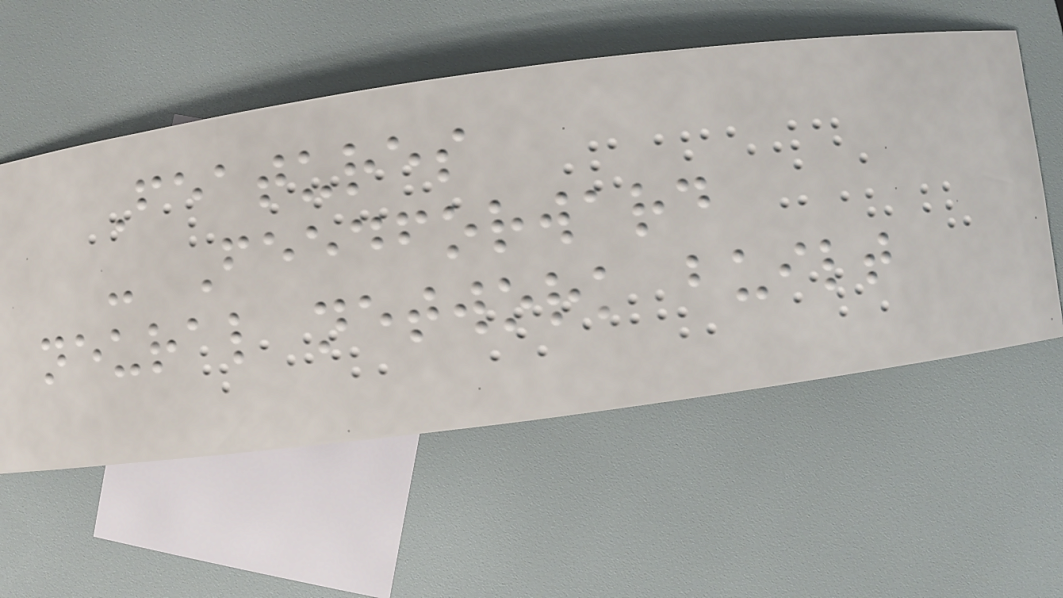Features
- Feedforward
neural network built
